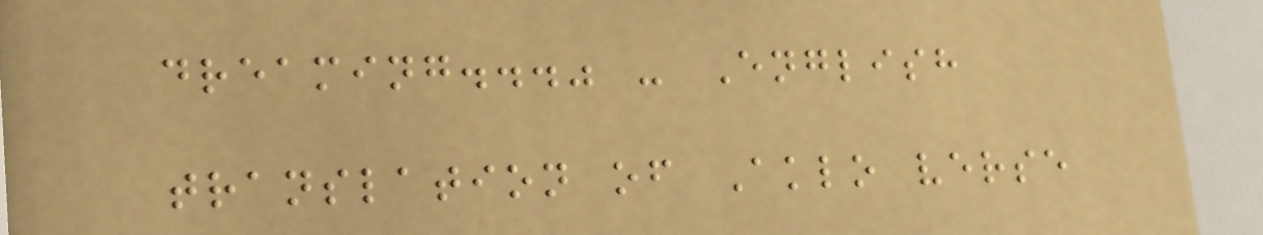dreaming..." - English
translation of Aklo verse
